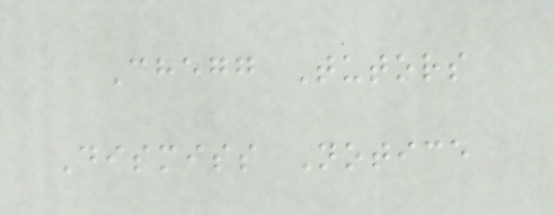Chegg Tutors
Dismiss Notice
